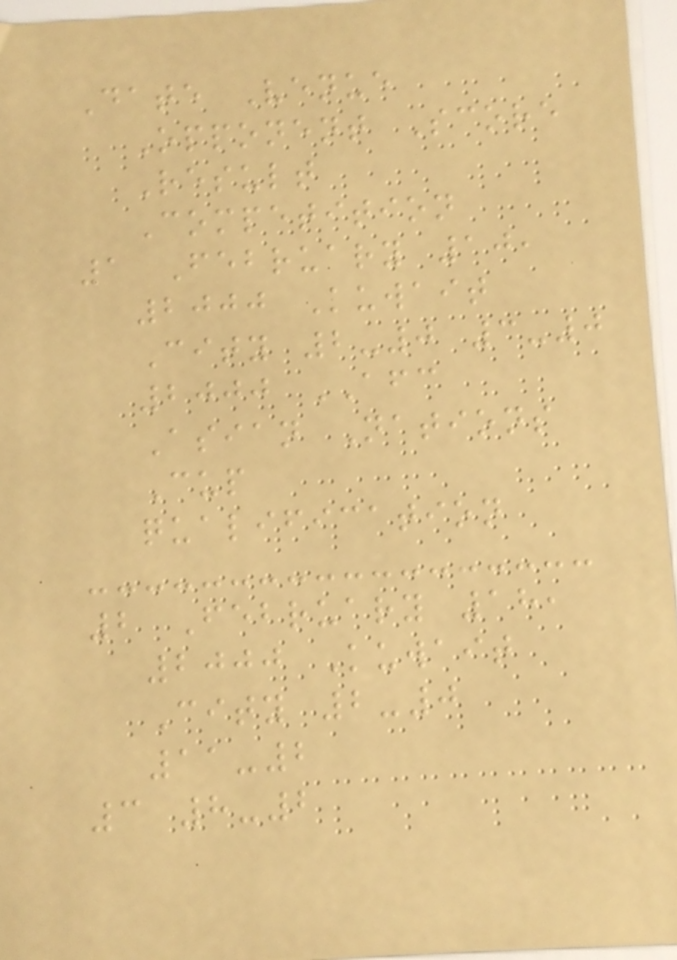Date Venue
Opponent Score
Result
Competition
1 February 10,
2000 Kuwait
City 2-0 3-0
2000 AFC
Asian Nations
Cup
qualification
2 February 18,
2000 Kuwait
City 2-0
11-2
3 8-2
